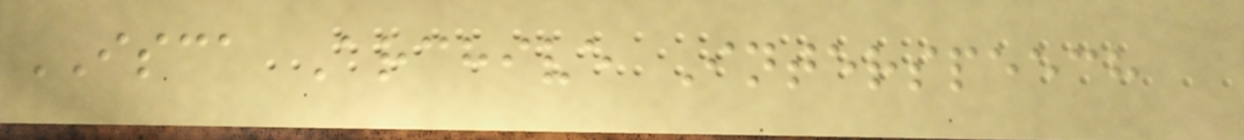ISCA Archive Interspeech
